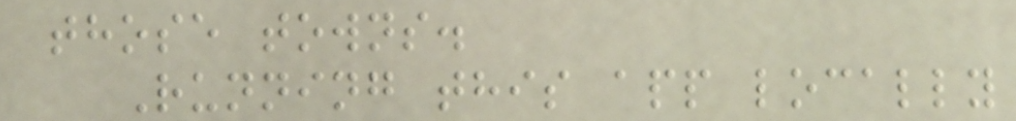those towns.
Running this app locally
